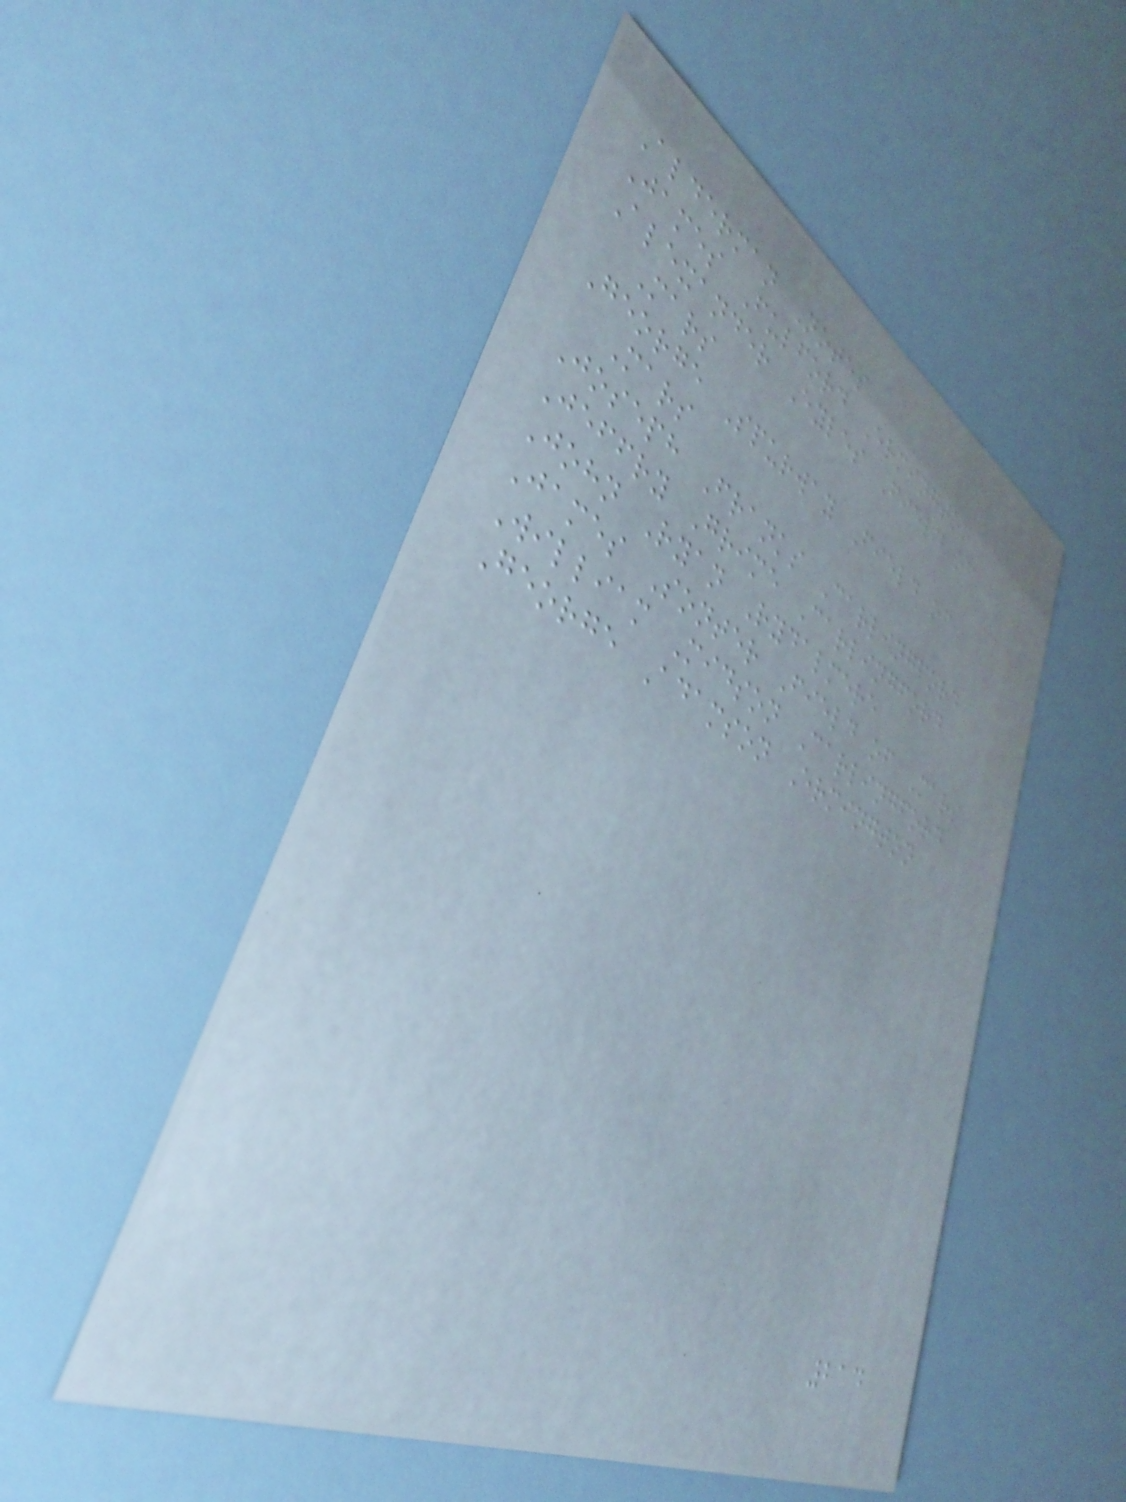Alderman Notes
James Fulford Ermington
Alexander Eyles Field of
Mars
George Spurway Field of
Mars
Joseph Franks Carlingford
Jeffry Grime Carlingford
John Ryan Rydalmere
James Sonter Field of Mars
William Midson Carlingford
George Adamson Ermington
214
